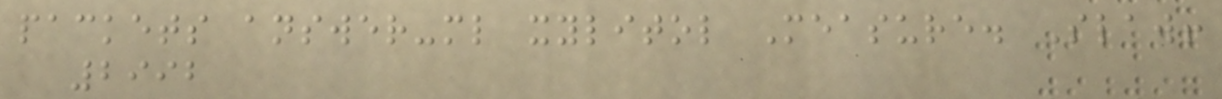packets answer-ml xylitol Measure. Slaw!
2992
